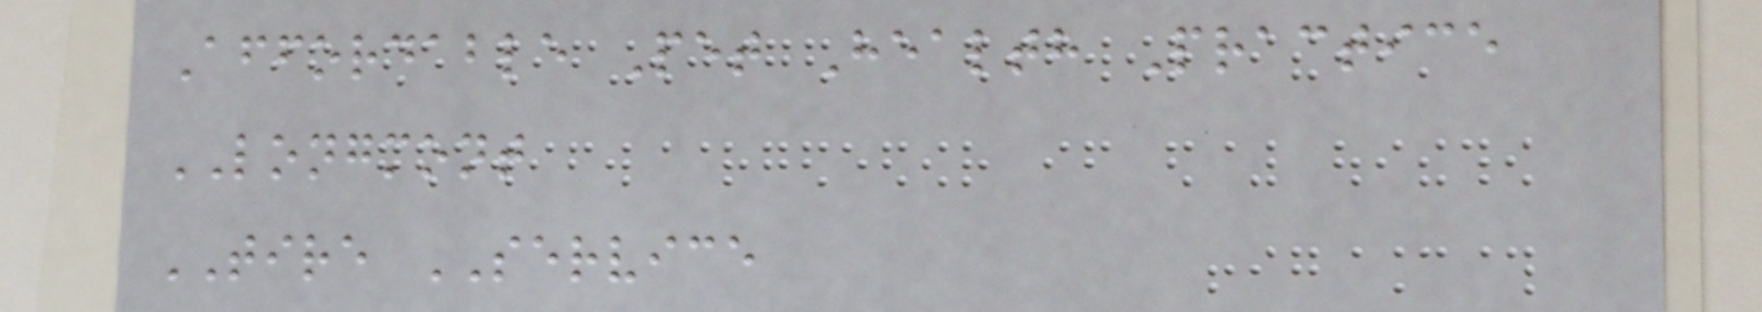Affordable Pet Health Practice
LONGMONT
TIRE SERVICE
